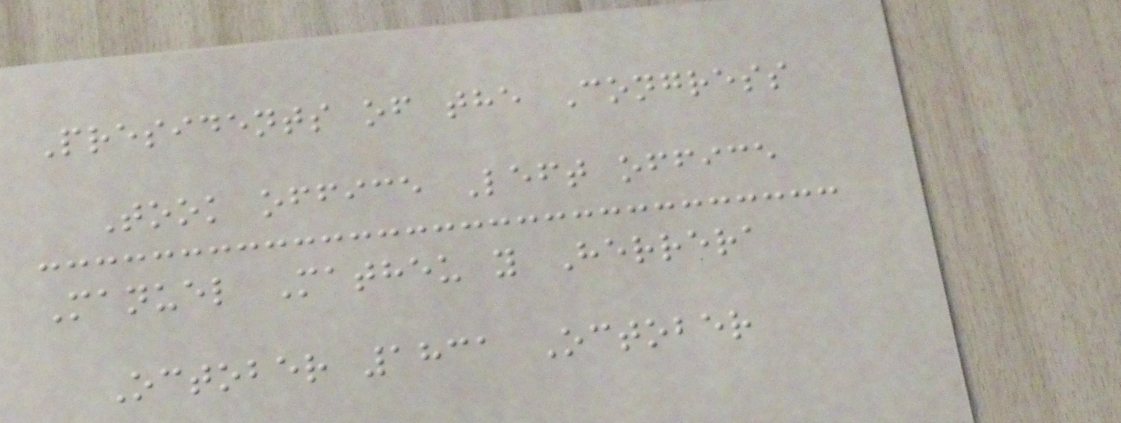Presidents of the Congress
Took office Left office
Manuel Matheu y Herrera
October 1831 October
